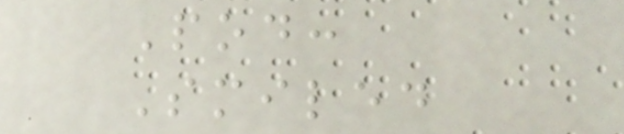Pod:
Smiled
